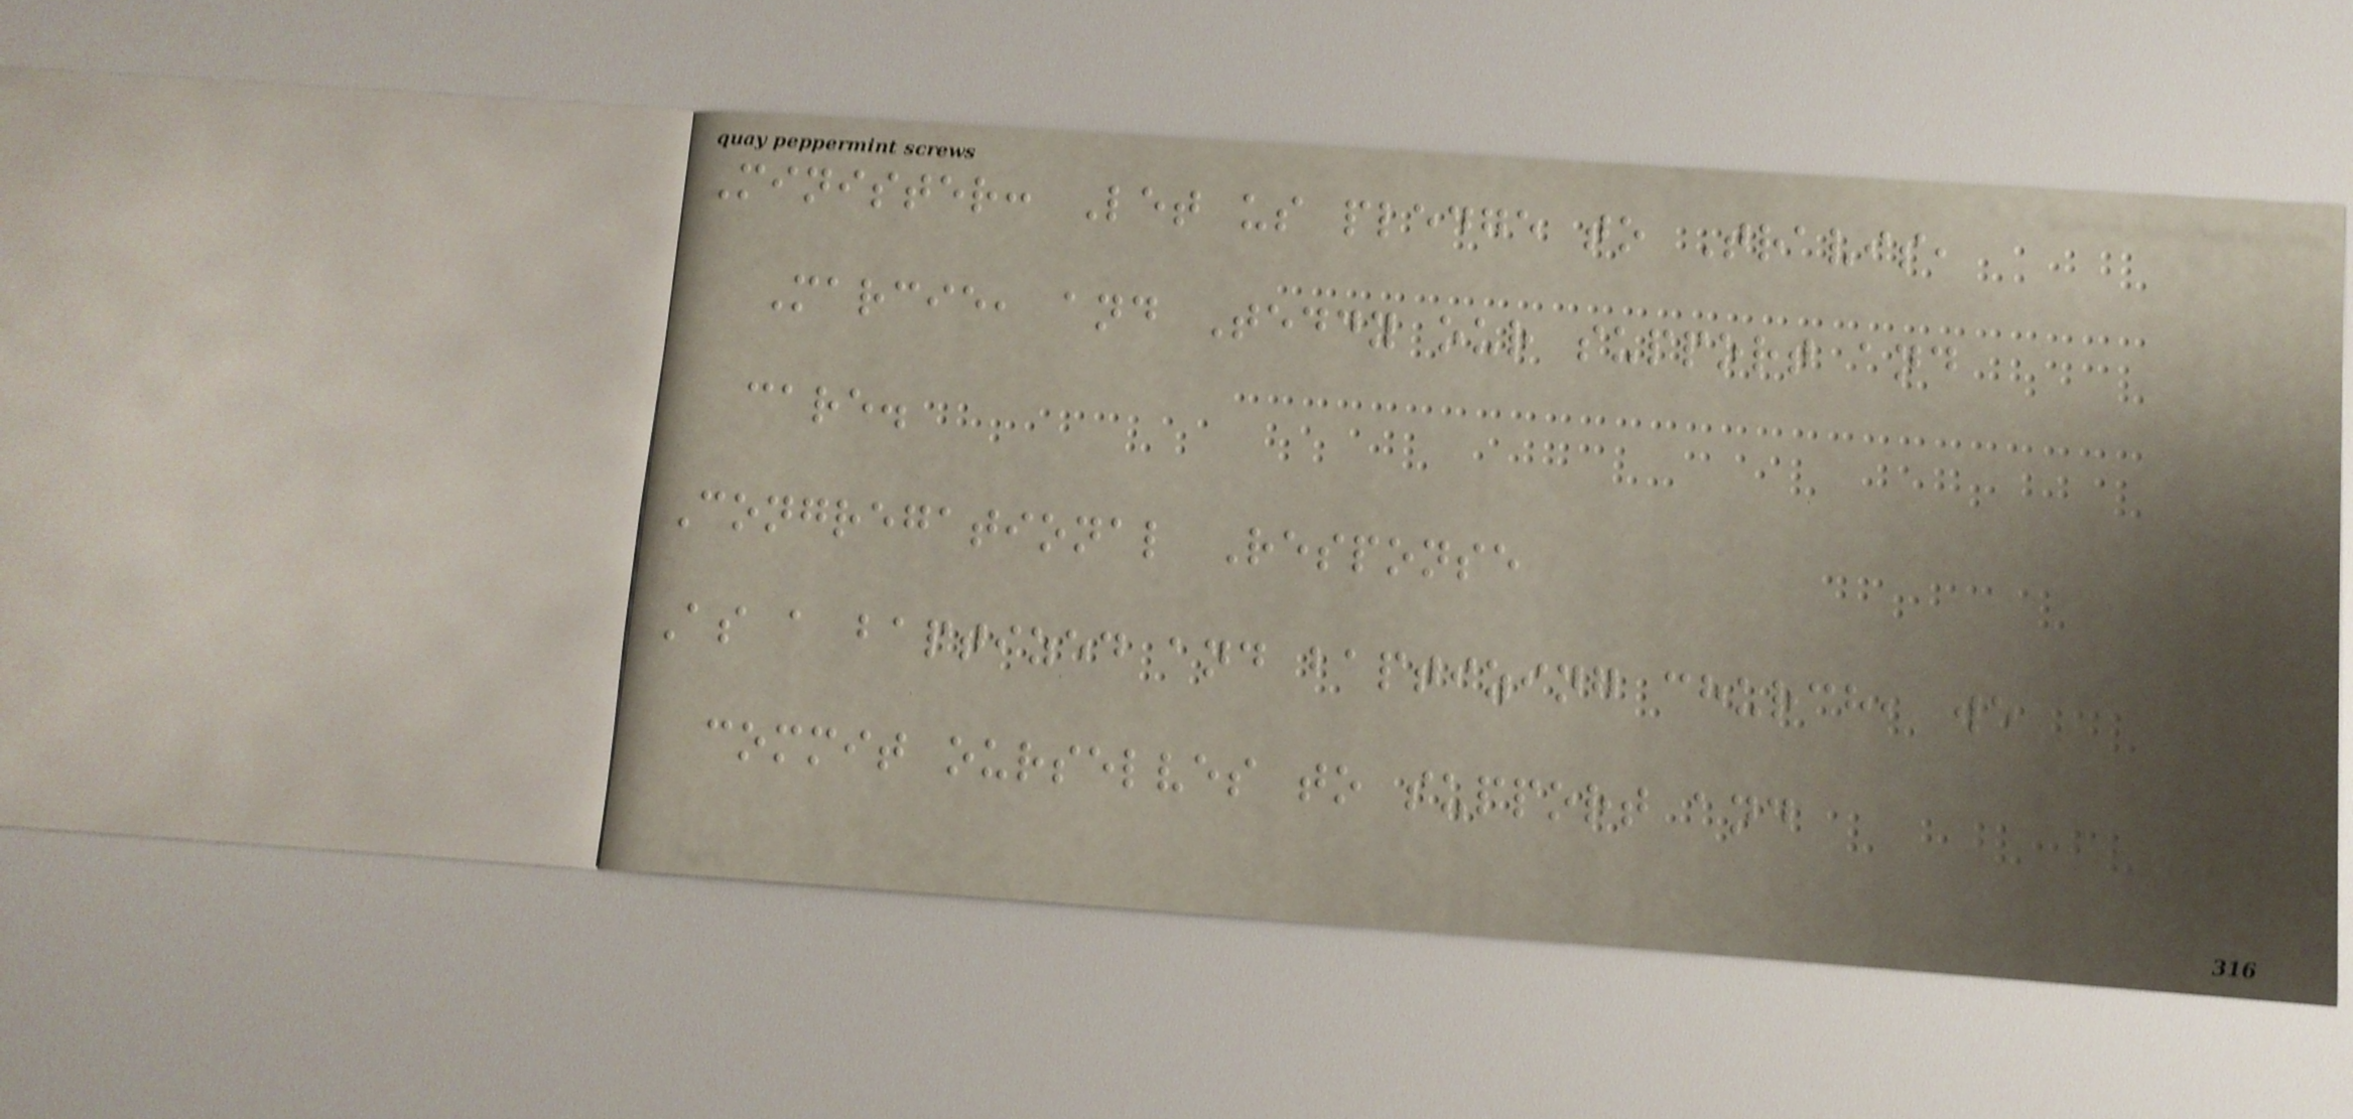Minister: Let us pledge to Travis,
Marcie, and Teddy our support and
care.
Congregational Response
As a baptized and baptizing church, we
commit ourselves to support and
